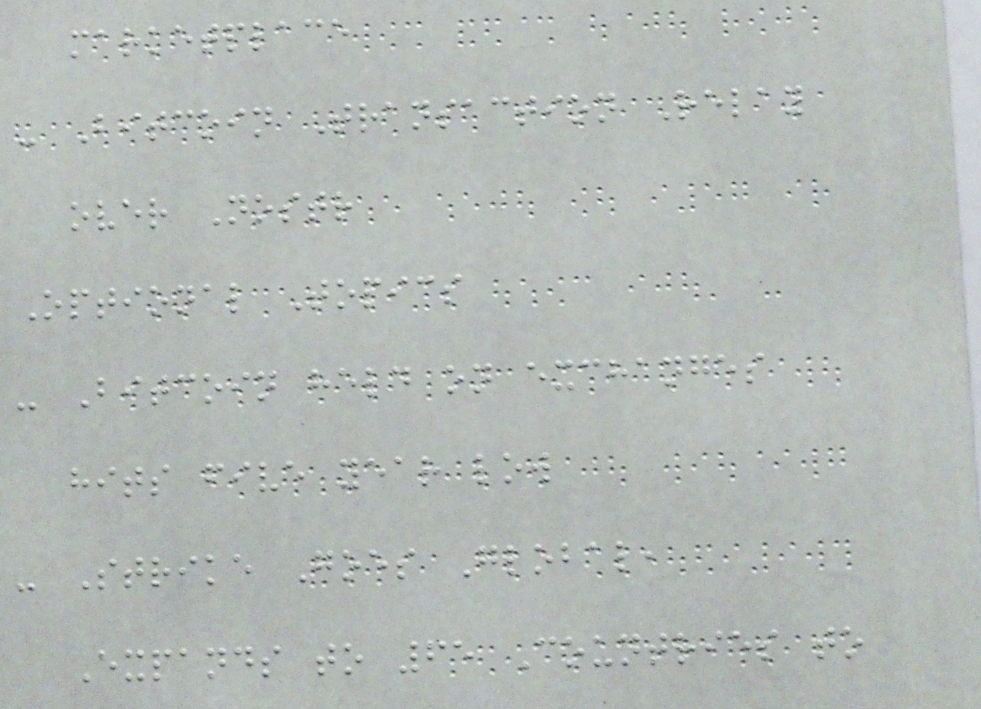marketplace
- Bitcoin Transaction Relay
over Nostr
Optional Topics
- Bitcoin held on exchanges
hits five year low
- Strike Goes Global,
Expands to 65 Countries to
